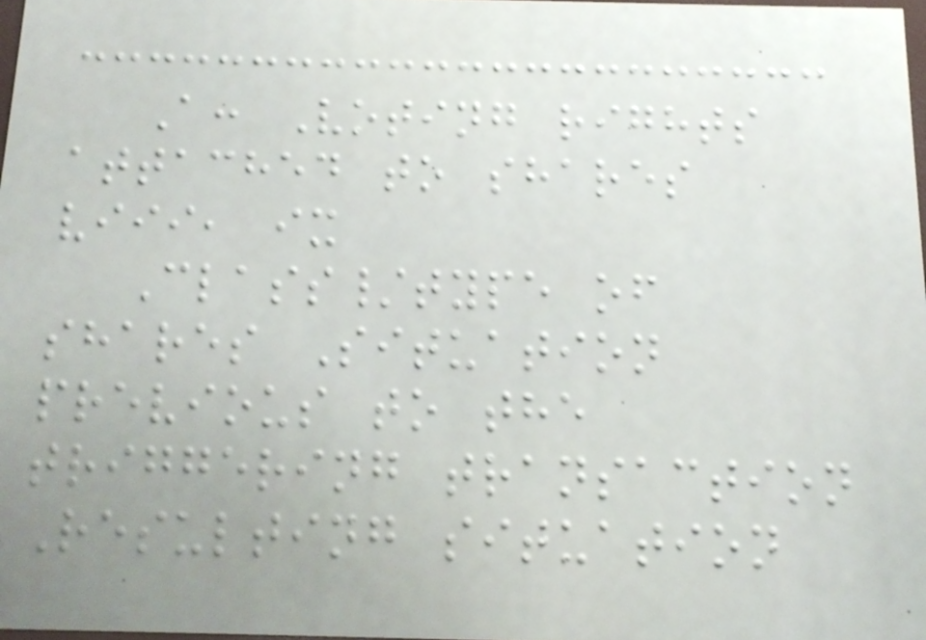A: Voting rights
attached to shares
viii, ix
Class/type of
shares Situation
previous to the
triggering transaction
Resulting situation
